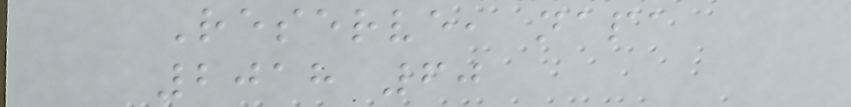Reserve, napa
2018 60
